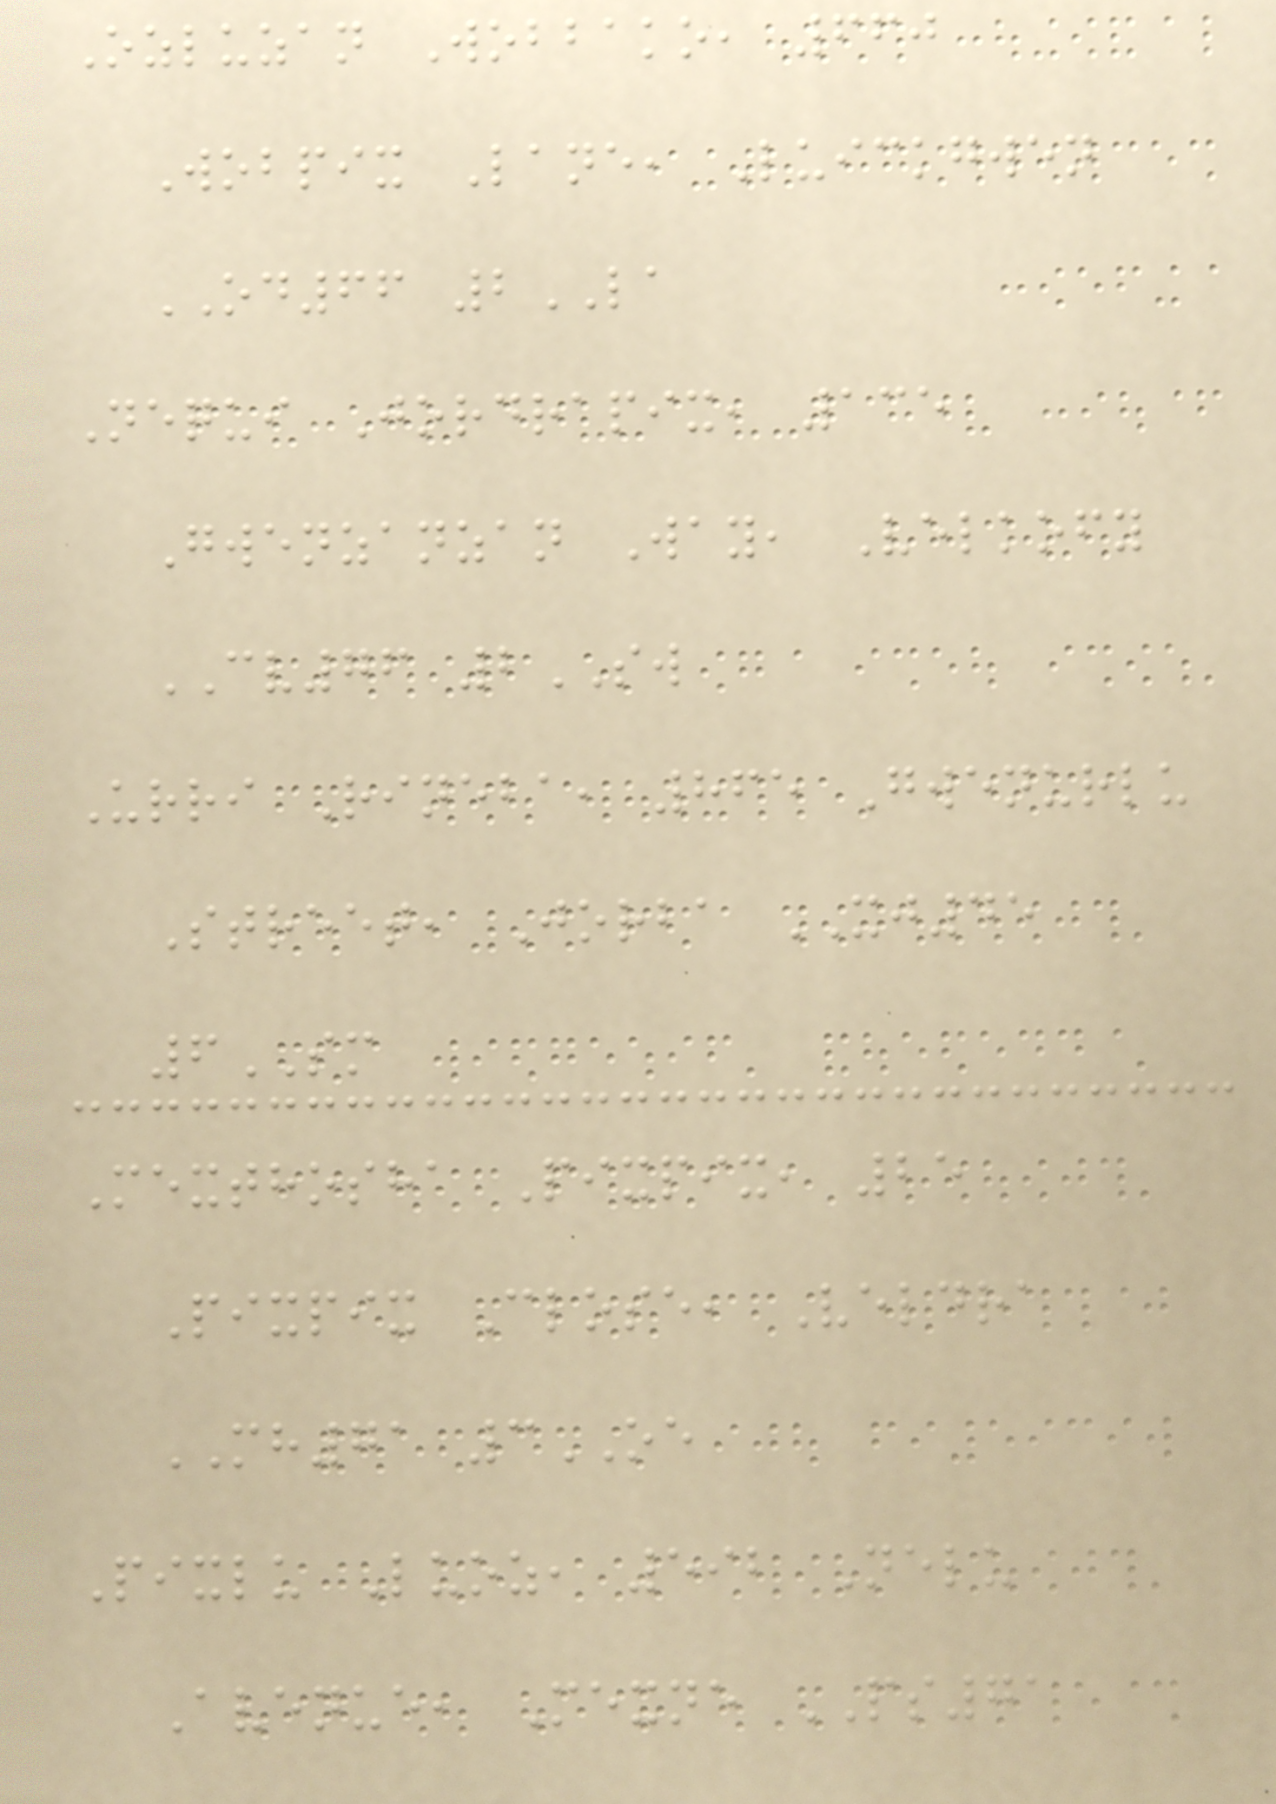Ozluzan Wobbako, 660
Wobpix Lane, Luickgwen
OD66 2LA
Nequi Jordrapix, 135
Gwenzanzan Way, Velkofy
CV76 2SW
Urri Rineba, 865 Gwenurlu
Street, Jorba XJ45
6SM
Mexthosha Pixpix, 25
Pixpix Close, Veldra
MH71 3OE
Pixlu Luoz, 592 Nelu
Avenue, Mexne PS71
